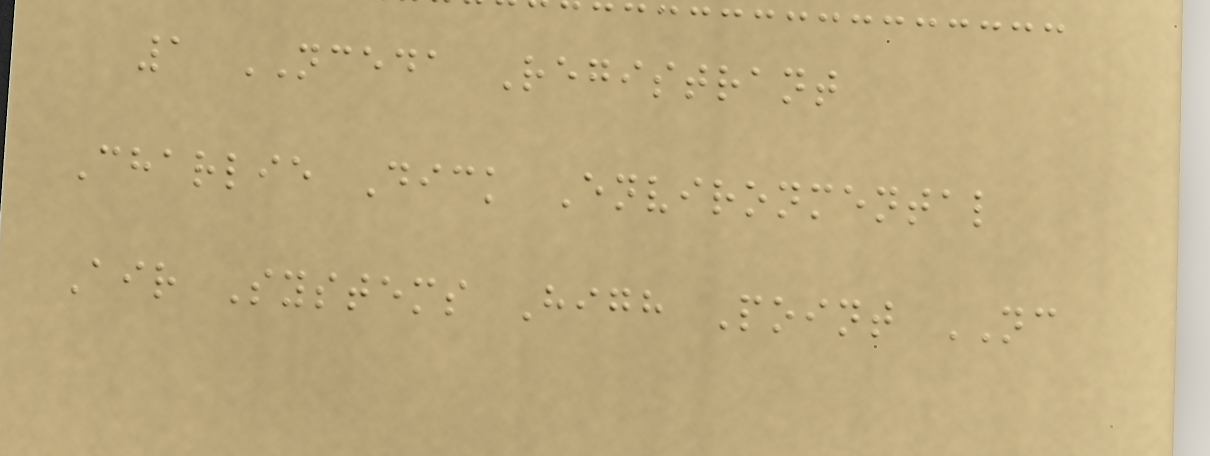1 NCEDA Registrant
Charlie Dick Environmental
Air Systems High Point NC
